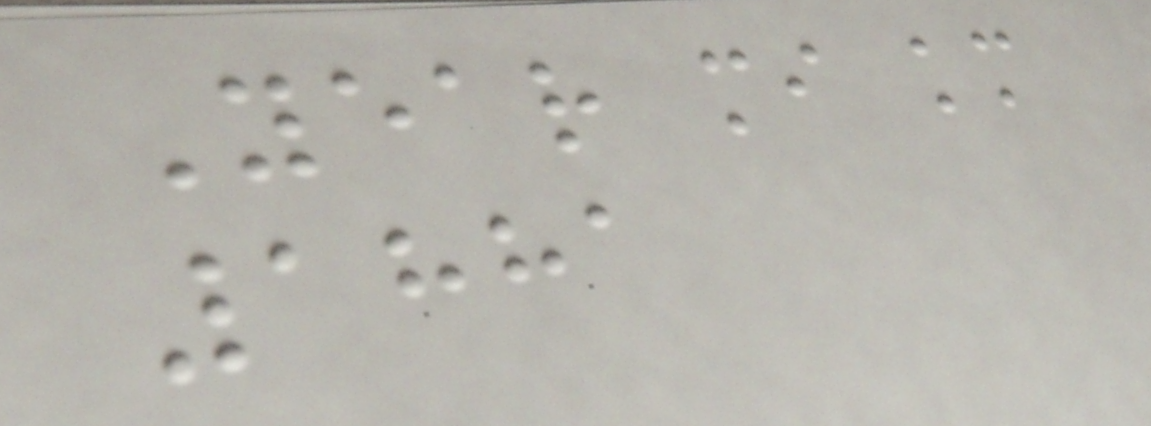Year mi km
1881
